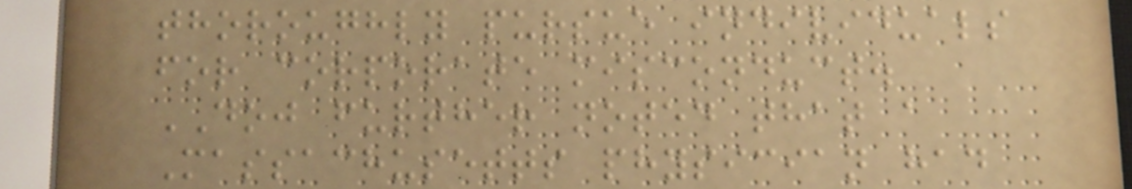thoroughly pursue individuals
for corporate misconduct.
DOJ further noted that a
Massachusetts physician had
